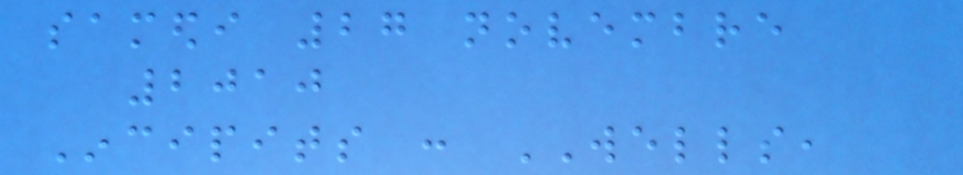samedi 27 novembre
2010
Incipits : WELLS,
